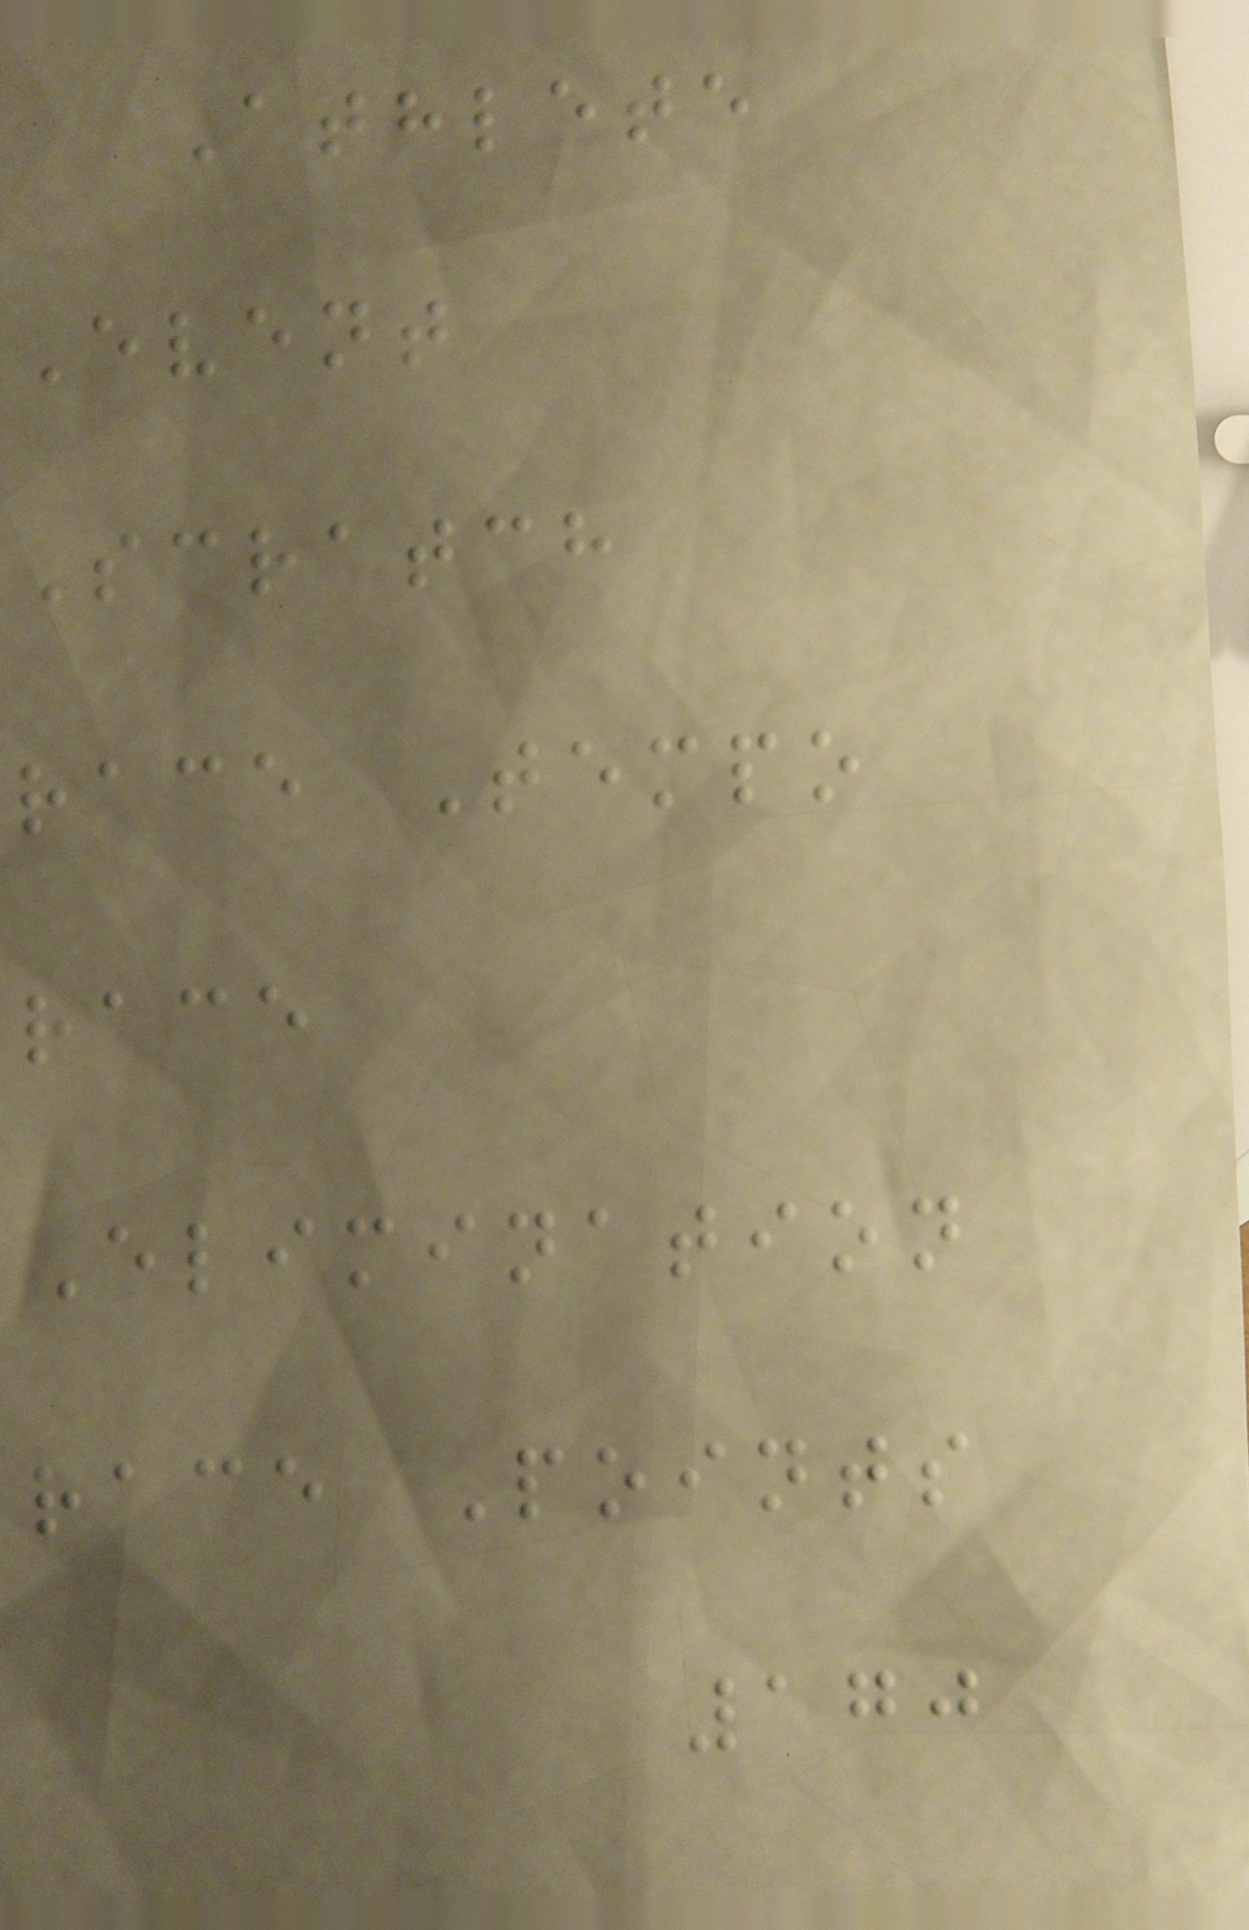Athlete
Event
Scratch
race Tempo
race
Elimination
race Points
170
